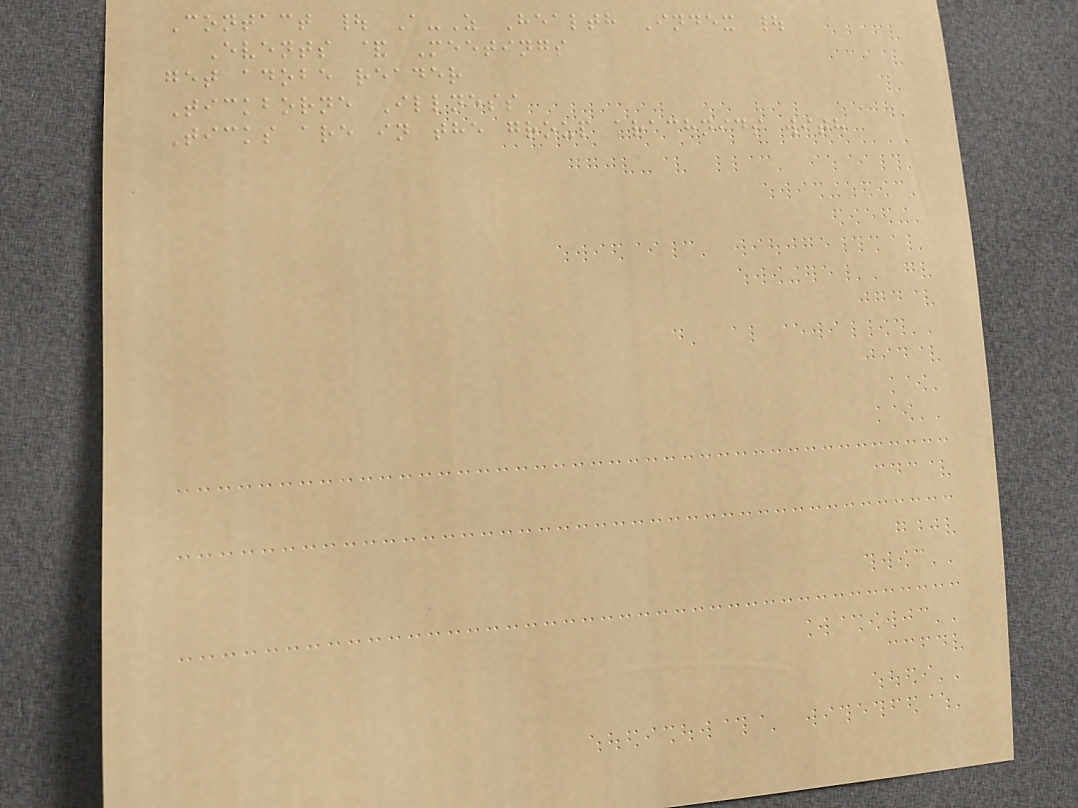Contact | A-Z Health Index |
Events & Meetings
get adobe reader
Tickborne Illness
Ticks are in the group arachnids with
